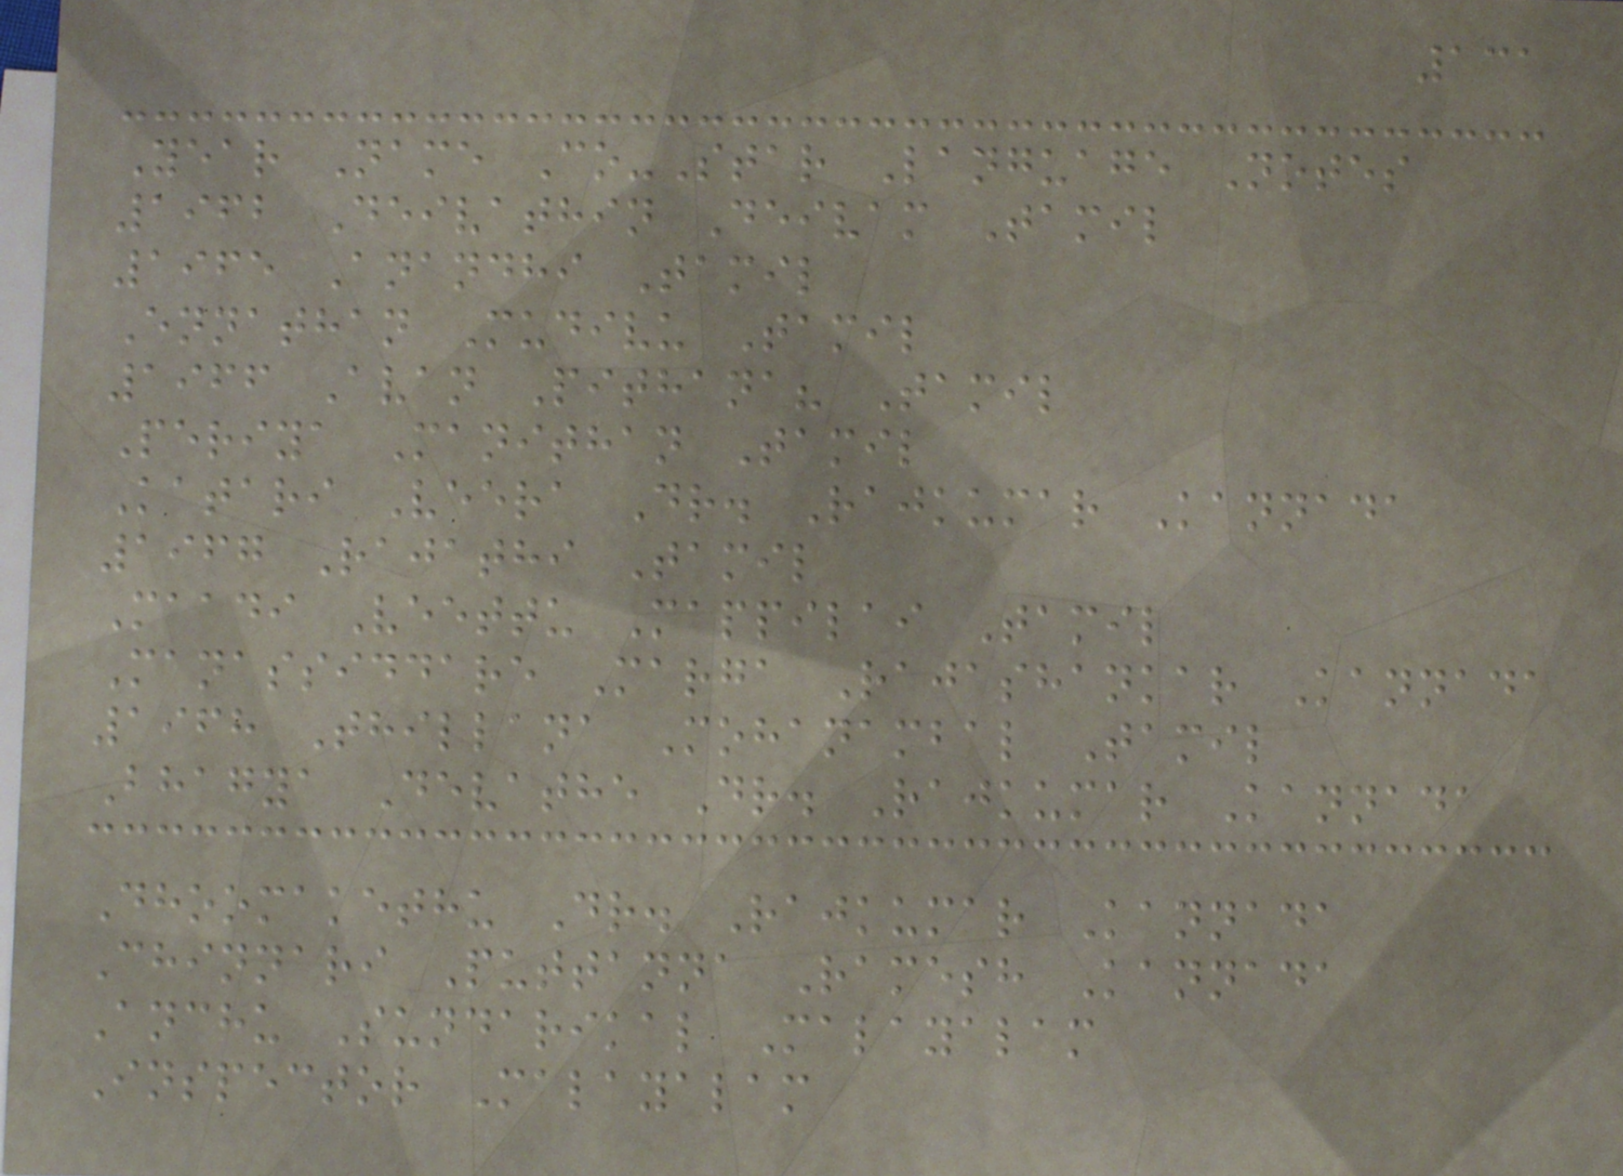131
Year Name Co-Star Language Notes
1962 Deivathin Deivam Tamil
1965 Anandhi Tamil
Ennathan Mudivu Tamil
1966 Avan Pithana? Tamil
Periya Manithan Tamil
Katari Veera Dr. Rajkumar Kannada
1967 Rajathi Tamil
Maadi Veettu Mappilai Tamil
Manassiddare Marga Rajashankar Kannada
1968 Thillana Mohanambal Tamil
Bhagya Devathe Dr. Rajkumar Kannada
Dhoomakethu Dr. Rajkumar Kannada
Chinnari Puttanna Ramesh Kannada
Anchu Sundarikal Malayalam
Inspector Malayalam
